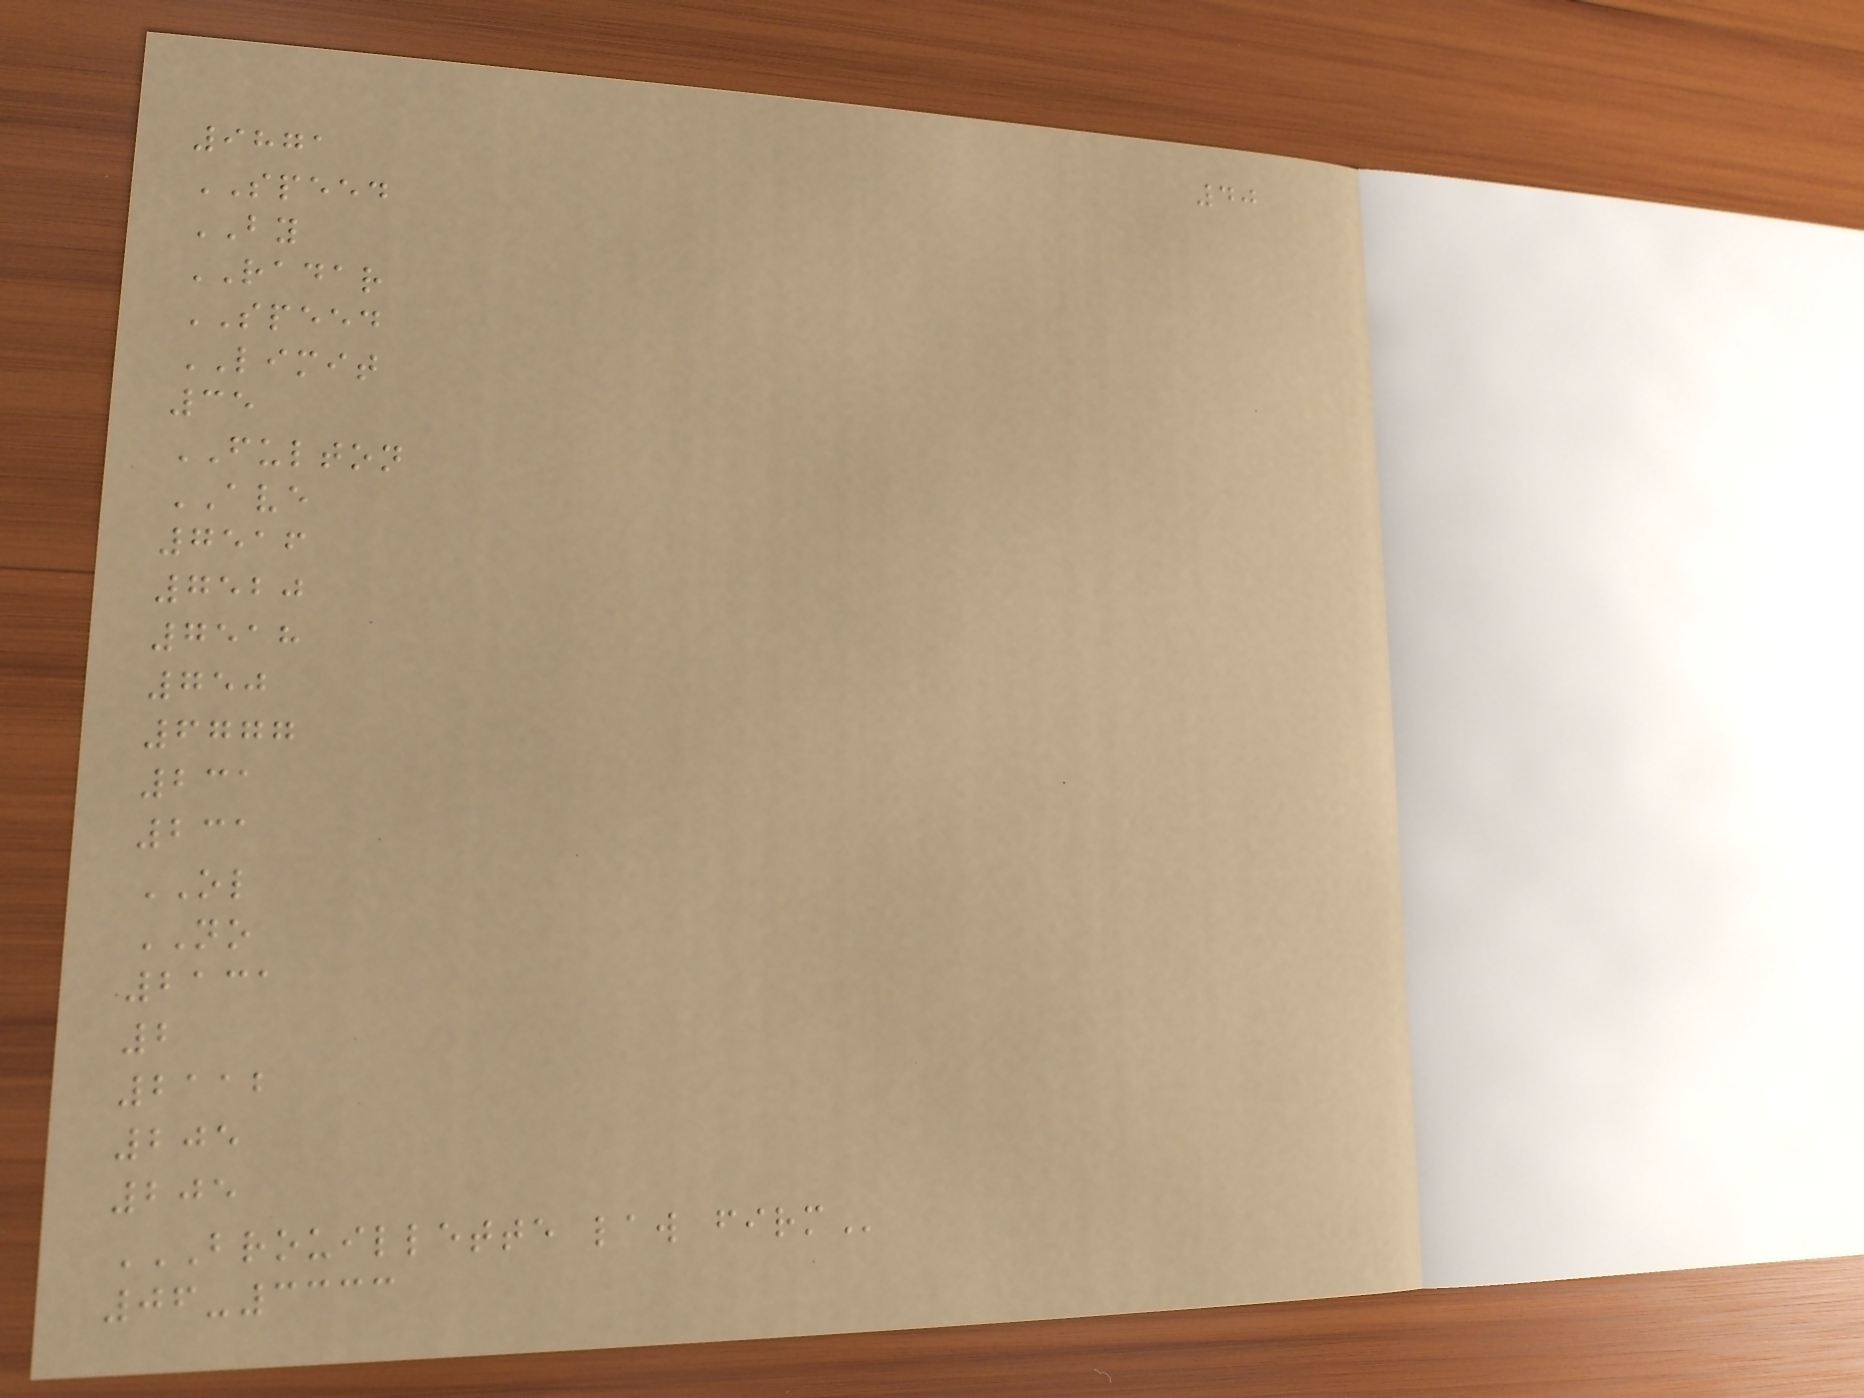40
9871
SPEED
BY
RADAR
SPEED
LIMIT
35
FULTON
AVE
7516
7520
7518
750
6777
231
231
OL
NO
2131
2
2112
205
205
BROUILLETTE LAW FIRM
06-3333
